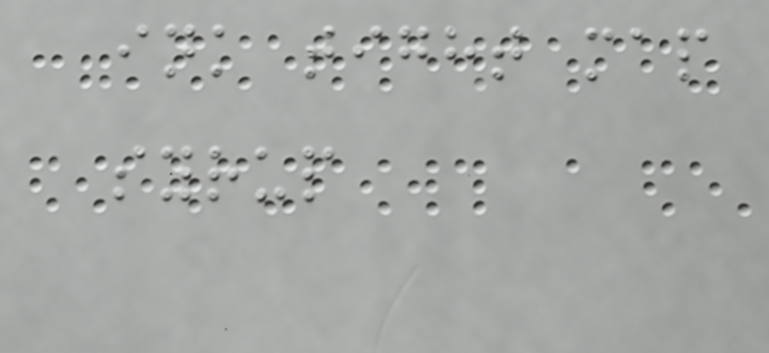ink tight map
syrup
